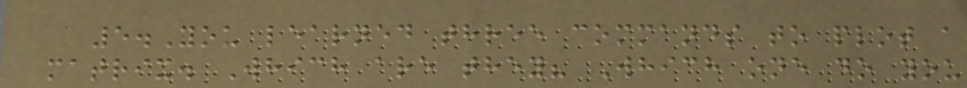5.You learned three commands to plot a
matrix. Which are they? Which one do you
